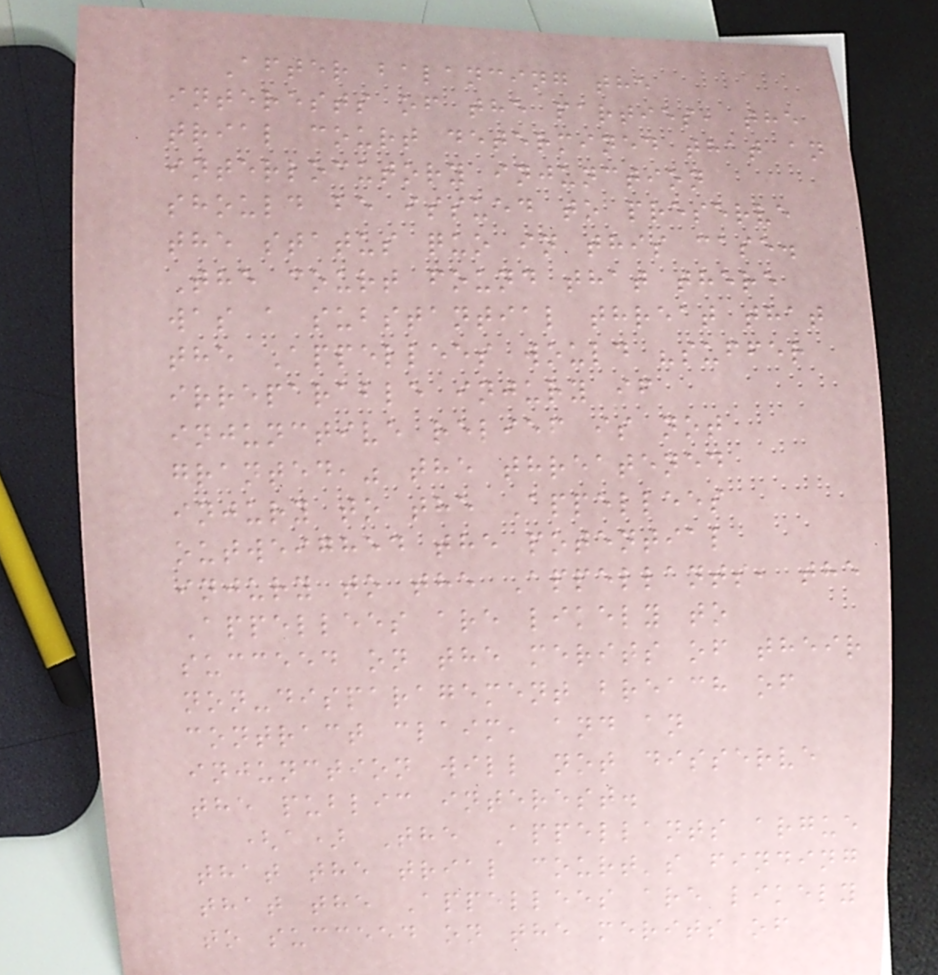After balancing the
interests of the parties, the
trial court determined that an
interlocutory injunction
should be issued to preserve
the status quo in this case.
The court found that there
was a substantial threat that
the Appellees would "suffer
irreparable injury if
injunctive relief is not
granted," the threatened
injury to the Appellees
outweighed the potential
injury to the Appellants, the
Appellees are likely to
succeed on the merits of their
non-disparagement breach of
contract claim, and an
injunction will not disserve
the public interest.
(a) The Appellants argue
that the trial court's finding
that the Appellees are likely
to succeed on the merits of
